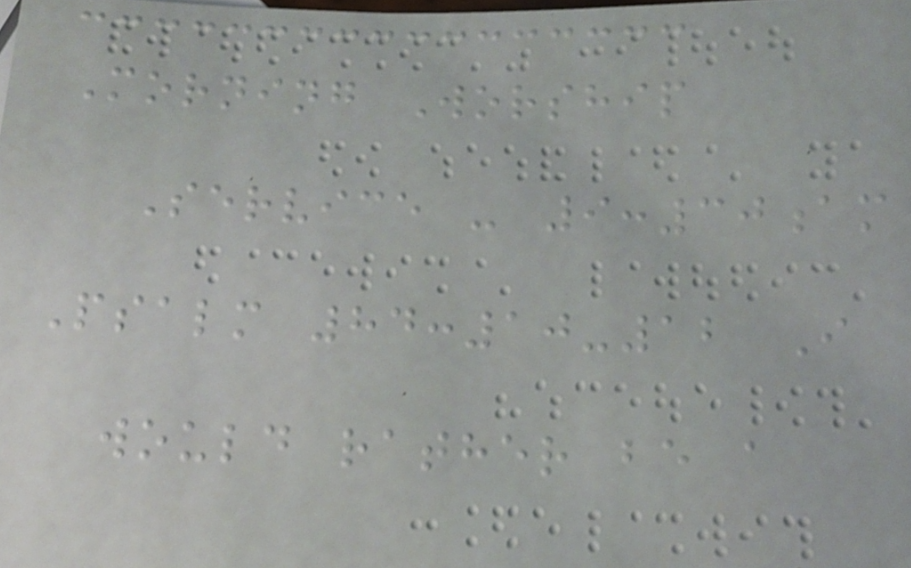Morning Worship
Service - 9:30am
Psalm 84:10-12 I
would rather be a
